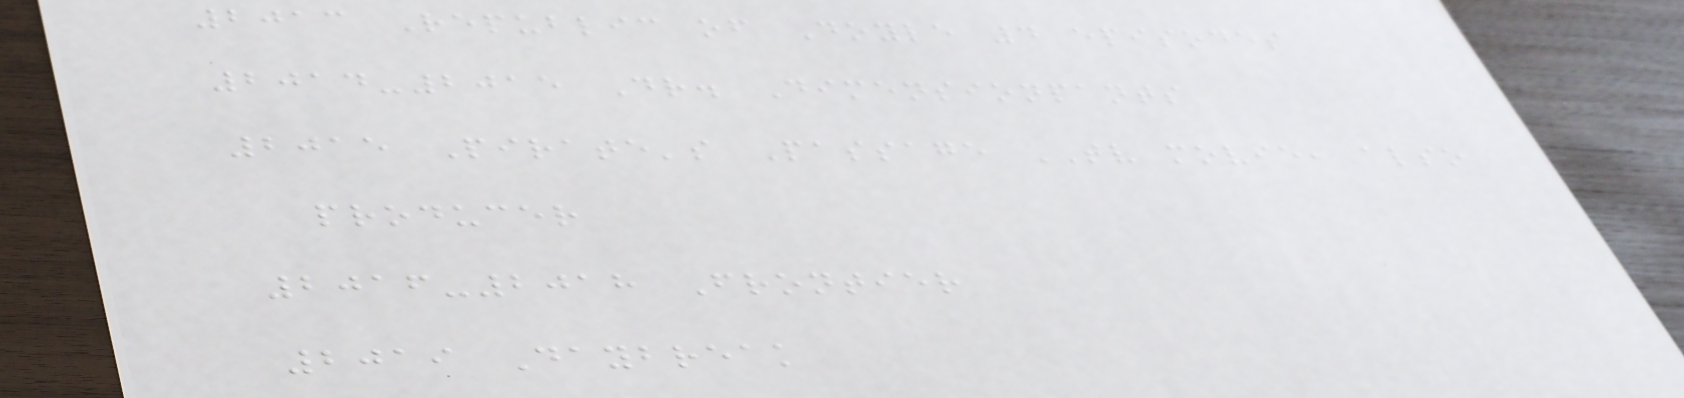2013 Republic of Doyle 4 episodes
2014-2015 Dr. Dimensionpants
2015 Pirate's Passage TV movie, also
producer
2016-2018 Frontier
2019 Daybreak
